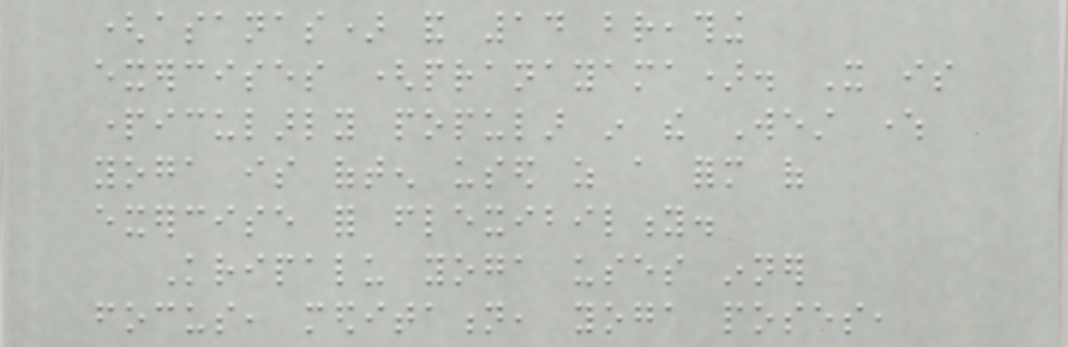(asanas) and 14 breathing
exercises (pranayama). It is
particularly popular in the West where
yoga is often used as a form of
exercise for flexibility.
Kripalu yoga uses inner
focus, meditation, yoga poses,
